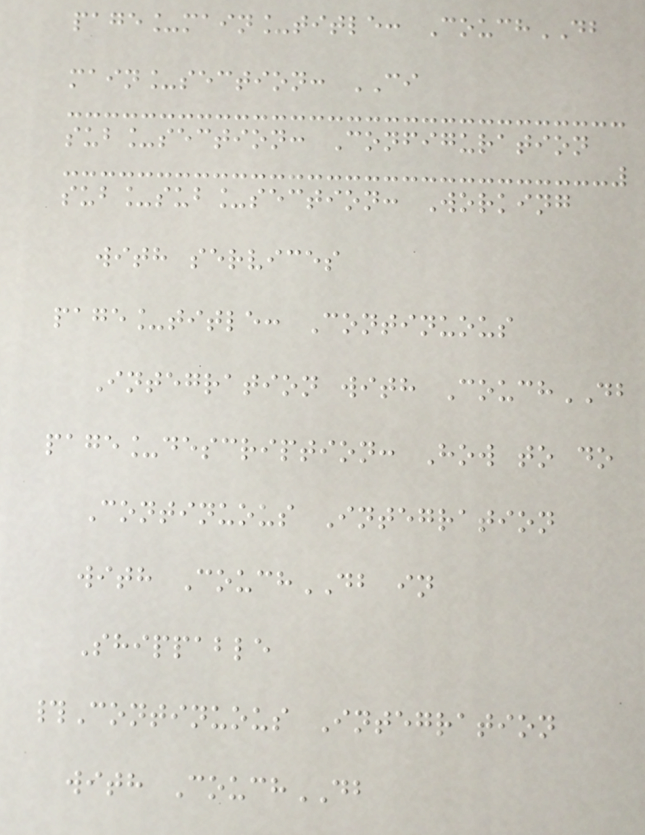page_main_title: CouchDB
main_section: CI
sub_section: Configuration
sub_sub_section: Working
with services
page_title: Continuous
Integration with CouchDB
page_description: How to do
Continuous Integration
with CouchDB in
Shippable
#Continuous Integration
with CouchDB
